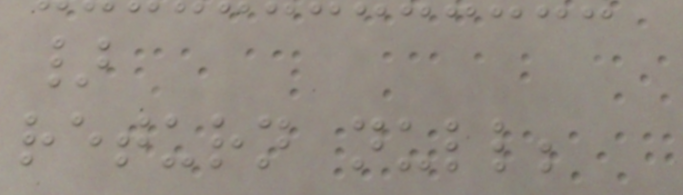}
return null;
